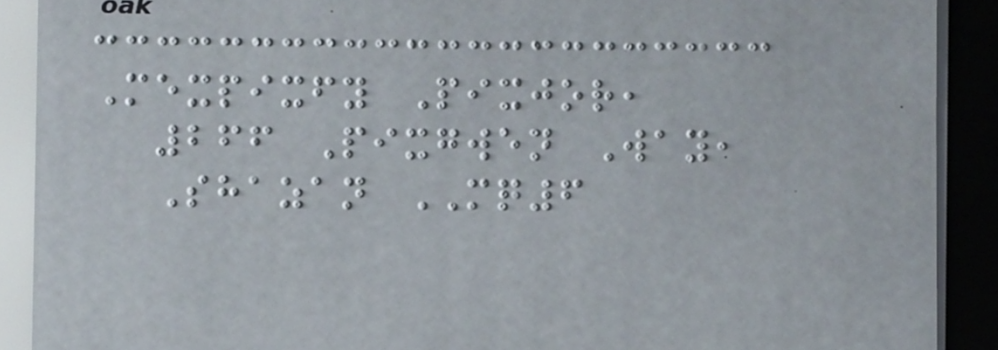Mexpixfy Pixjor,
266 Pixgwen Way,
Shazan MQ6
